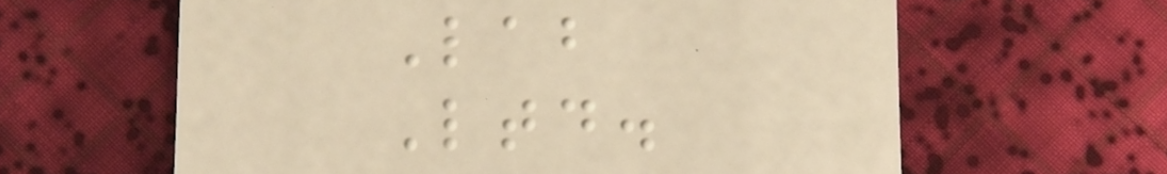Lab
Ltd.
